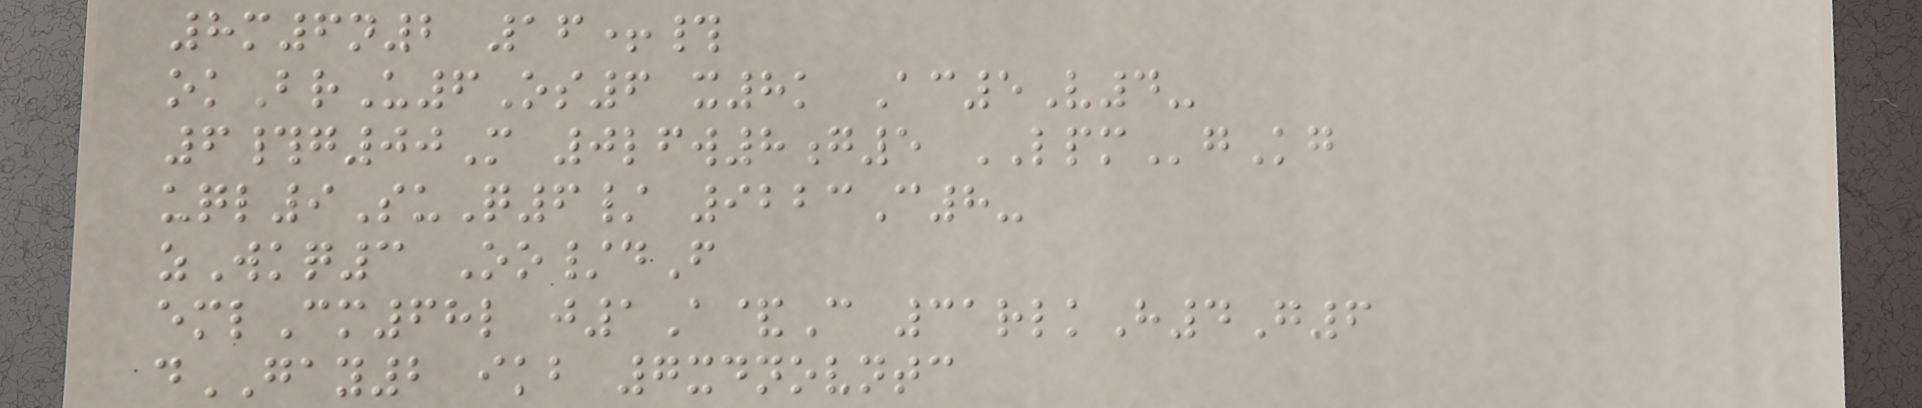8m6n2 16+#
okBrU6Os6 x8k Ac5V4-
6#g00M 0lfw8g5 LPMgKg
uql9SuQ6/ 9223C8-
zWkq3 Oo/dF
emlCm68l j1A&C 31rlkH4G6
dGAY2 ikb 7xdnovntc
